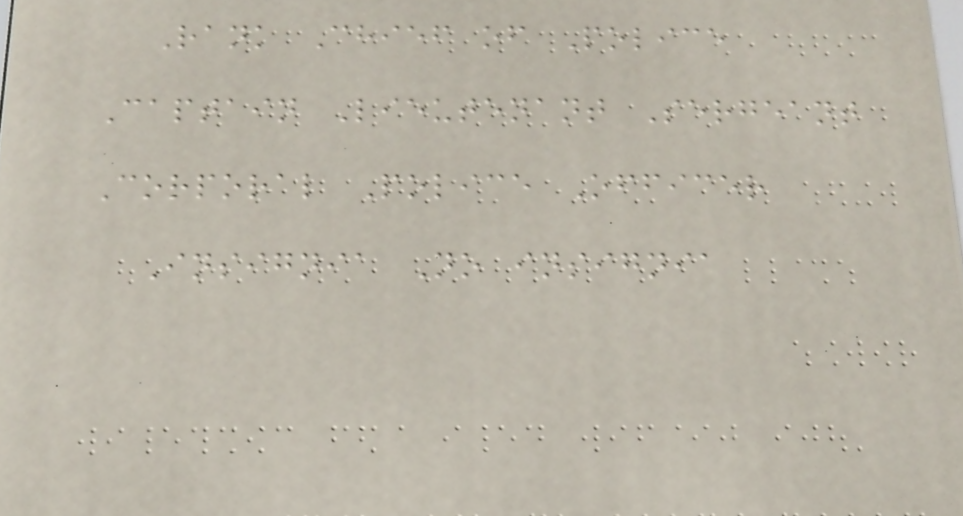Rank Chief of Police
Captain Lieutenant Sergeant
Corporal Police Officer
Insignia No insignia
